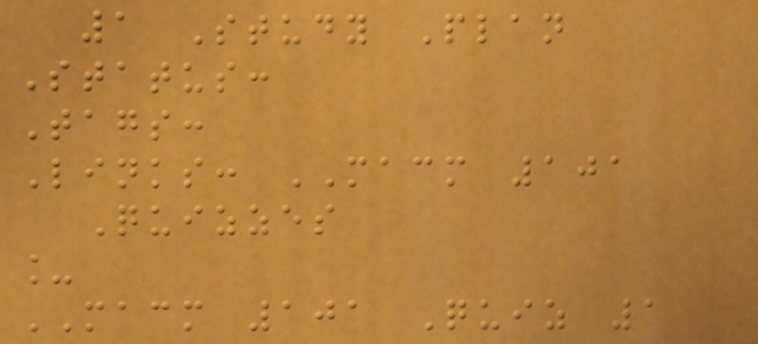1 Study Plan
Status:
Tags:
Links: MACM 101
Quizzes
_
MACM 101 Quiz 1
